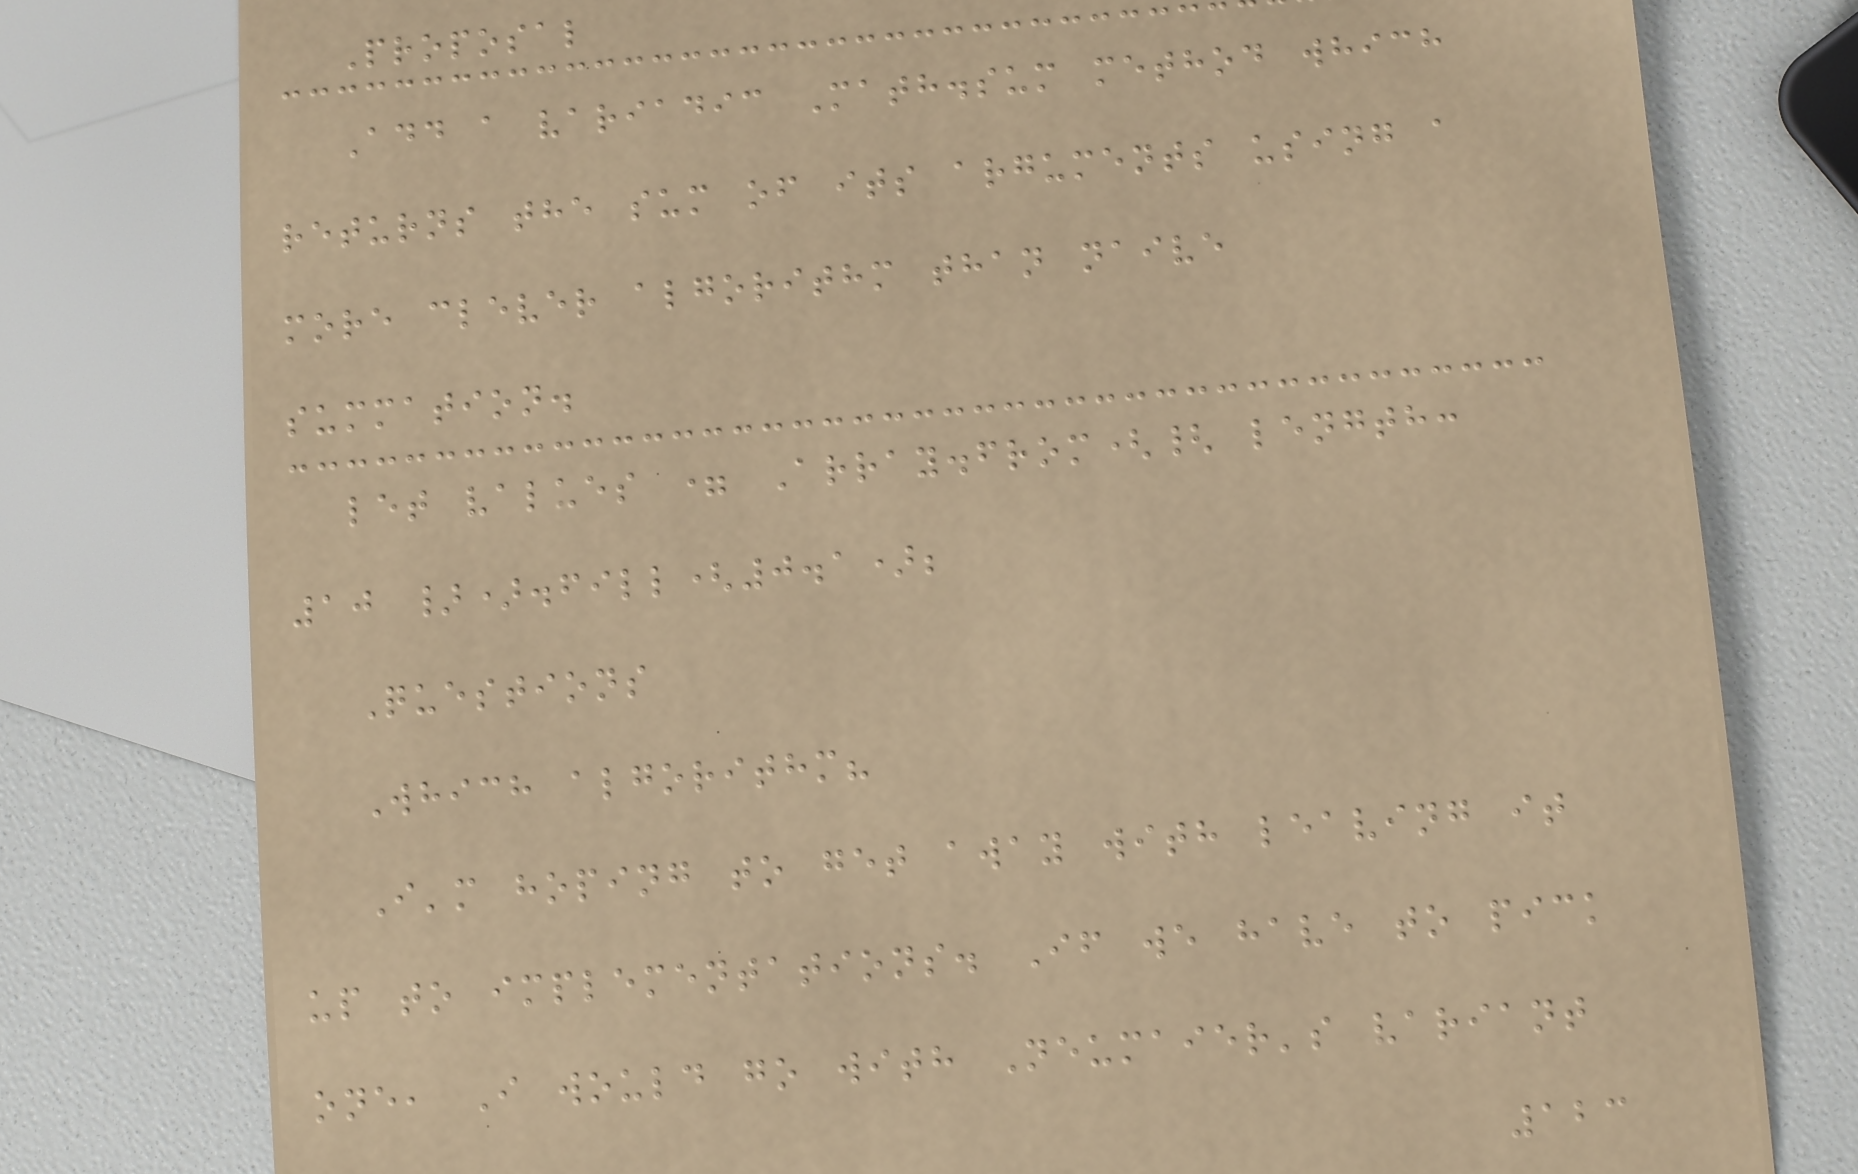Proposal
Add a variadic Math.sum method which
returns the sum of its arguments using a
more clever algorithm than naive
summation.
let values = Array.from({ length:
10 }).fill(0.1);
Questions
Which algorithm?
I'm hoping to get away with leaving it
up to implementations. If we have to pick
one, I would go with Neumaier's variant
123
